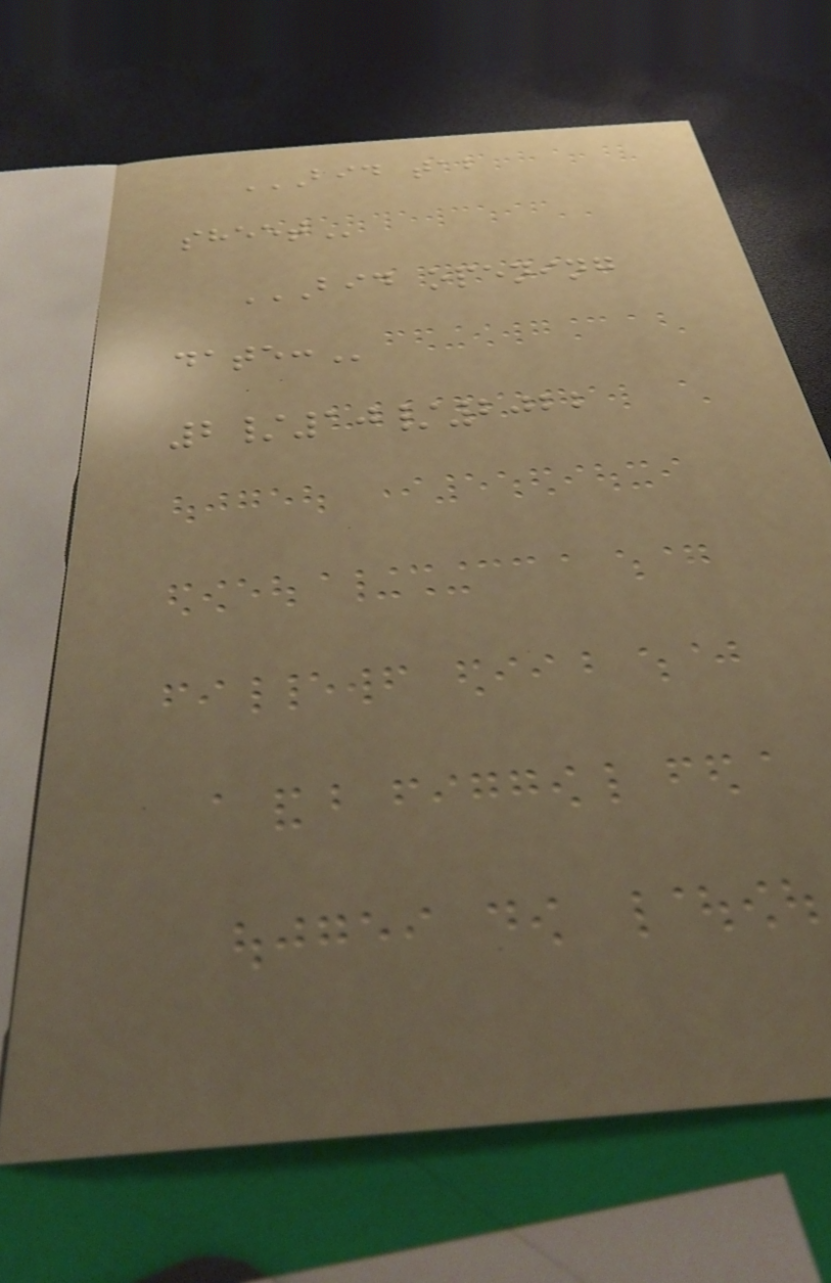BID TAB
SHEET
BID OPENING
DATE:
2/10/2022
